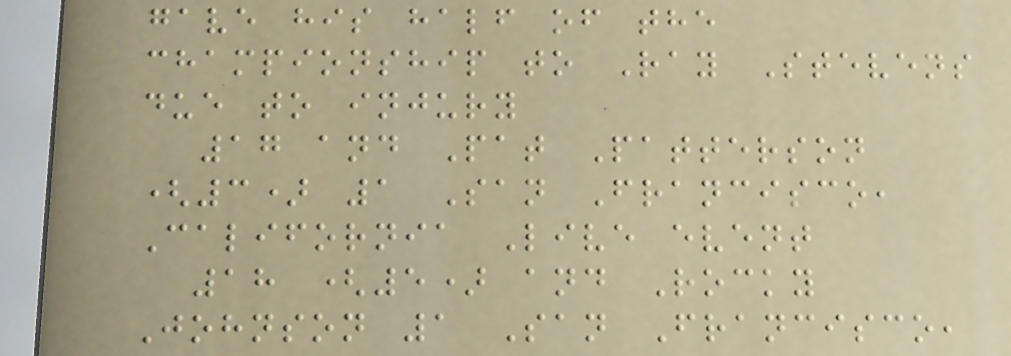gave his half of the
championship to Ray Stevens
due to injury
17 and Pat Patterson
(3) 1 San Francisco,
California Live event
18 (5) and Rocky
Johnson 1 San Francisco,
